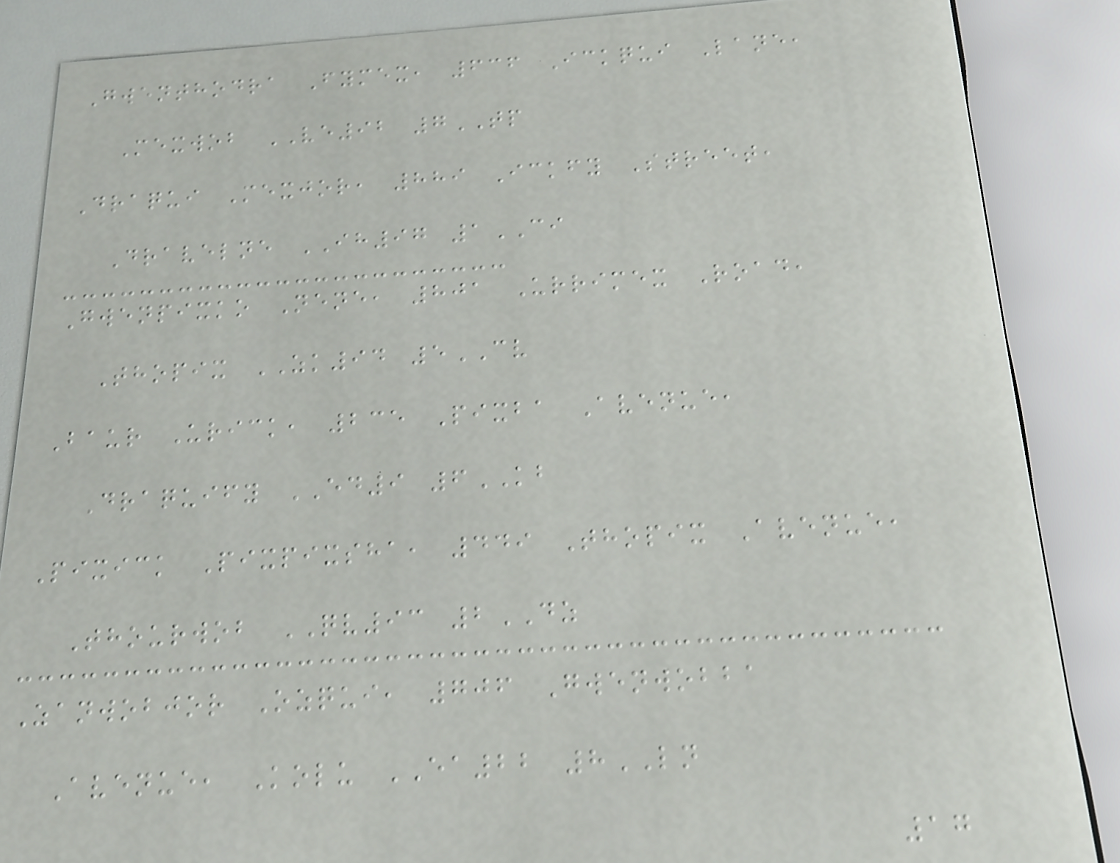Gwenthodra Fymex, 636 Ickqui Lane,
Mexwob VE92 7TP
Draqui Mexjor, 889 Ickfy Street,
Dravelne IH97 1CI
Gwenpixko Nene, 801 Urrimex Road,
Thopix ZK94 5CV
Baur Urick, 235 Pixba Avenue,
Draquify ED9 6KB
Pixick Pixpixsha, 449 Thopix Avenue,
Thourwob QV93 2DZ
Zanwobjor Ozqui, 706 Gwenwobba
Avenue, Kolu EA22 8LN
17
